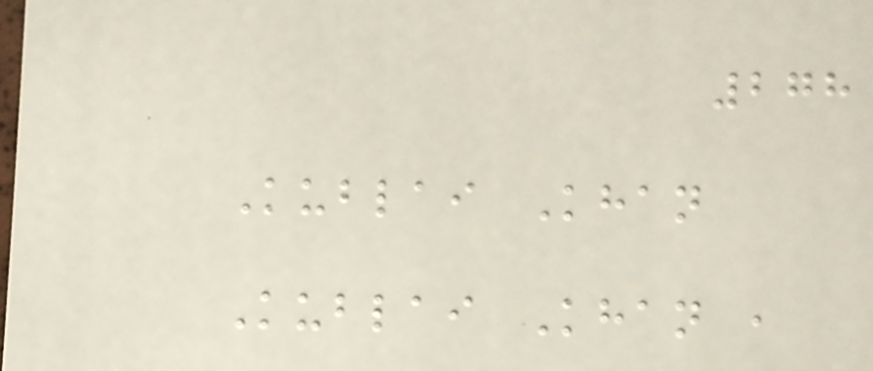278
Kublai Khan
Kublai Khan ,
